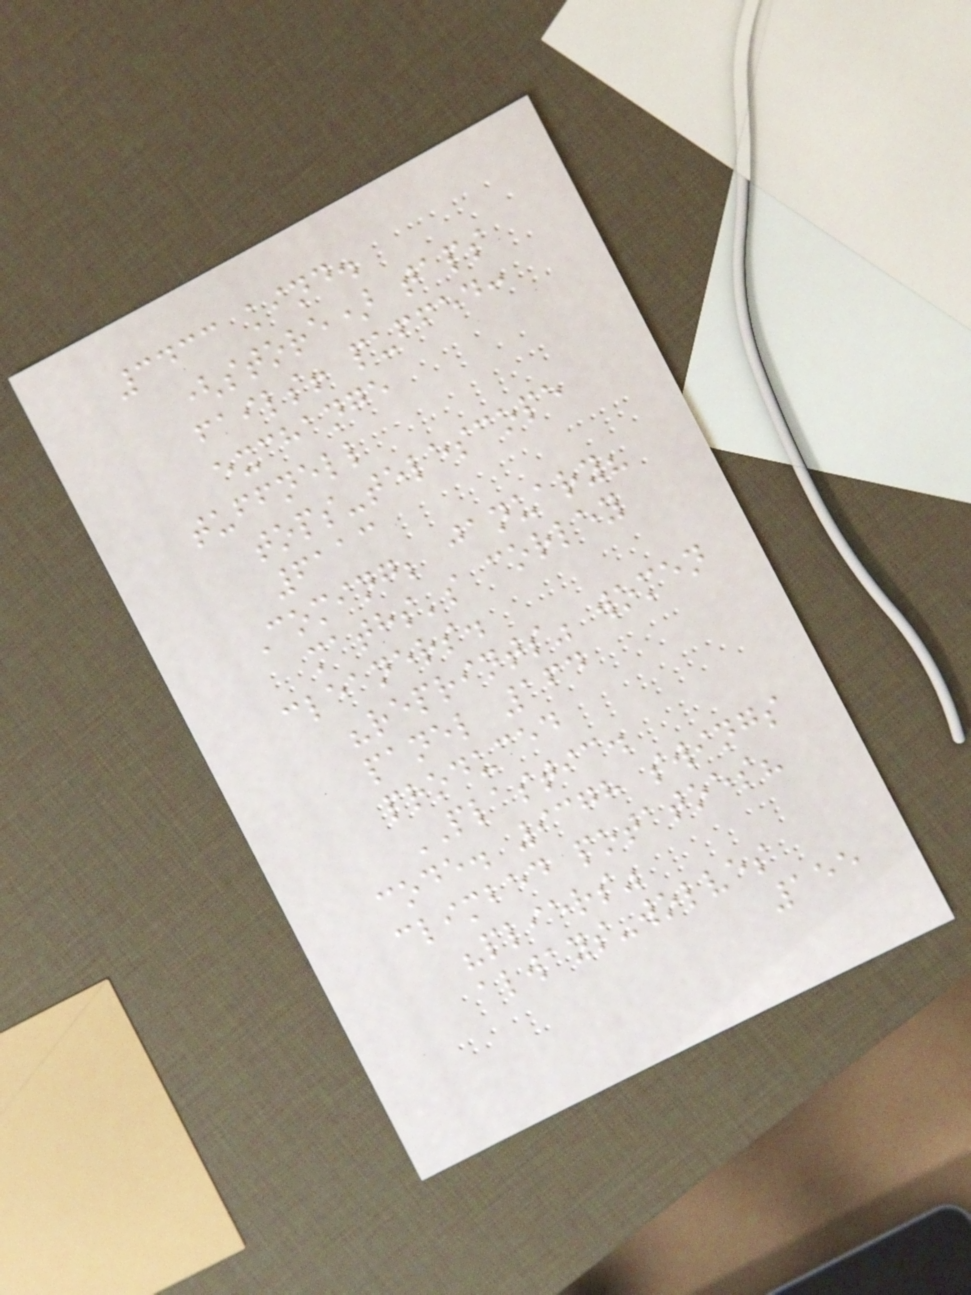3433 kind.
(store) taps
fails! puffed:
exchange
tuffnell
tops-telescope
6113
Coming; january?
maths's corley
cleaners.
"reprints" women
panel 164
produced
PLASTIC.
code. 9378 swings
climbed potatoes?
"pliers"
always-wolves
155
